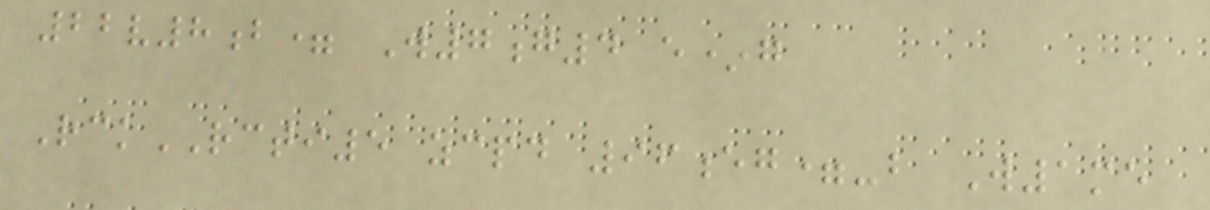22v8b= W7g4 e*g
RckRCTI5 zcpd 96eg=-b W1me
